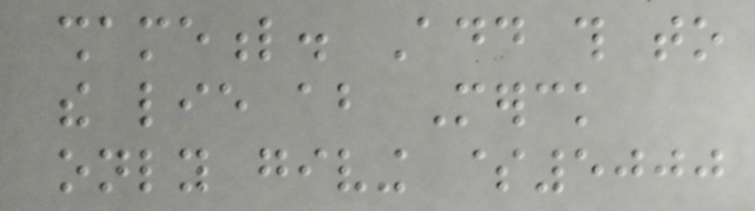shameful. Add this to
the lie about Merck
only giving $5000
